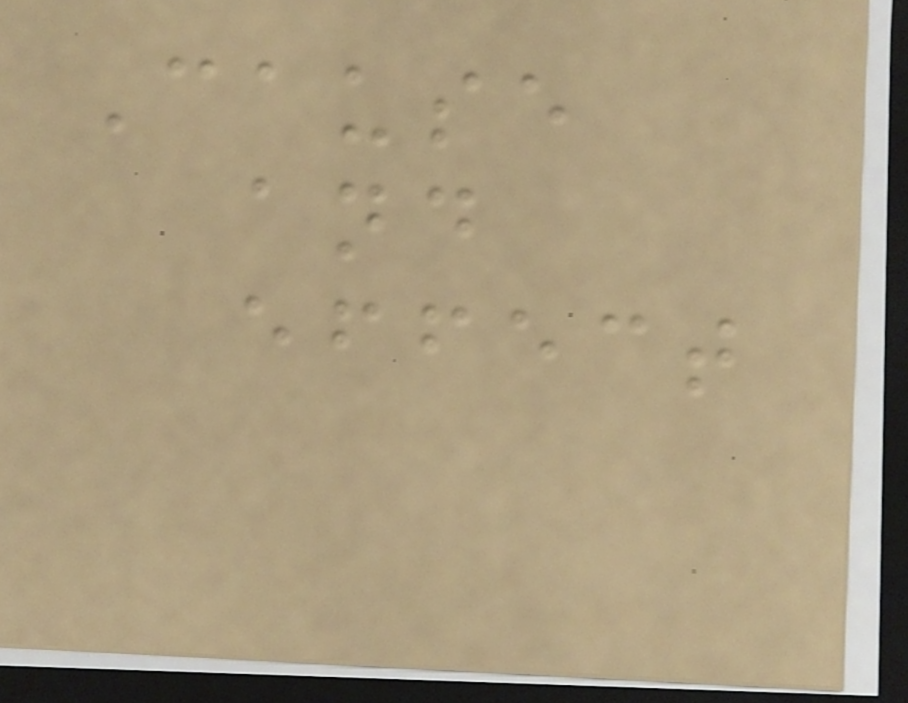Cause
and
effect
